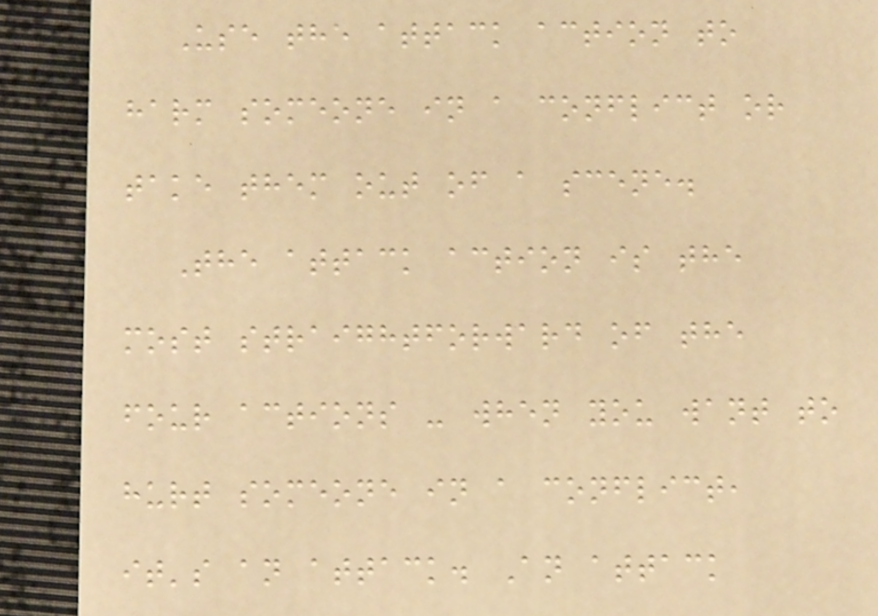Use the attack action to
harm someone in a conflict or
take them out of a scene.
The attack action is the
most straightforward of the
four actions - when you want to
hurt someone in a conflict,
it's an attack. An attack
